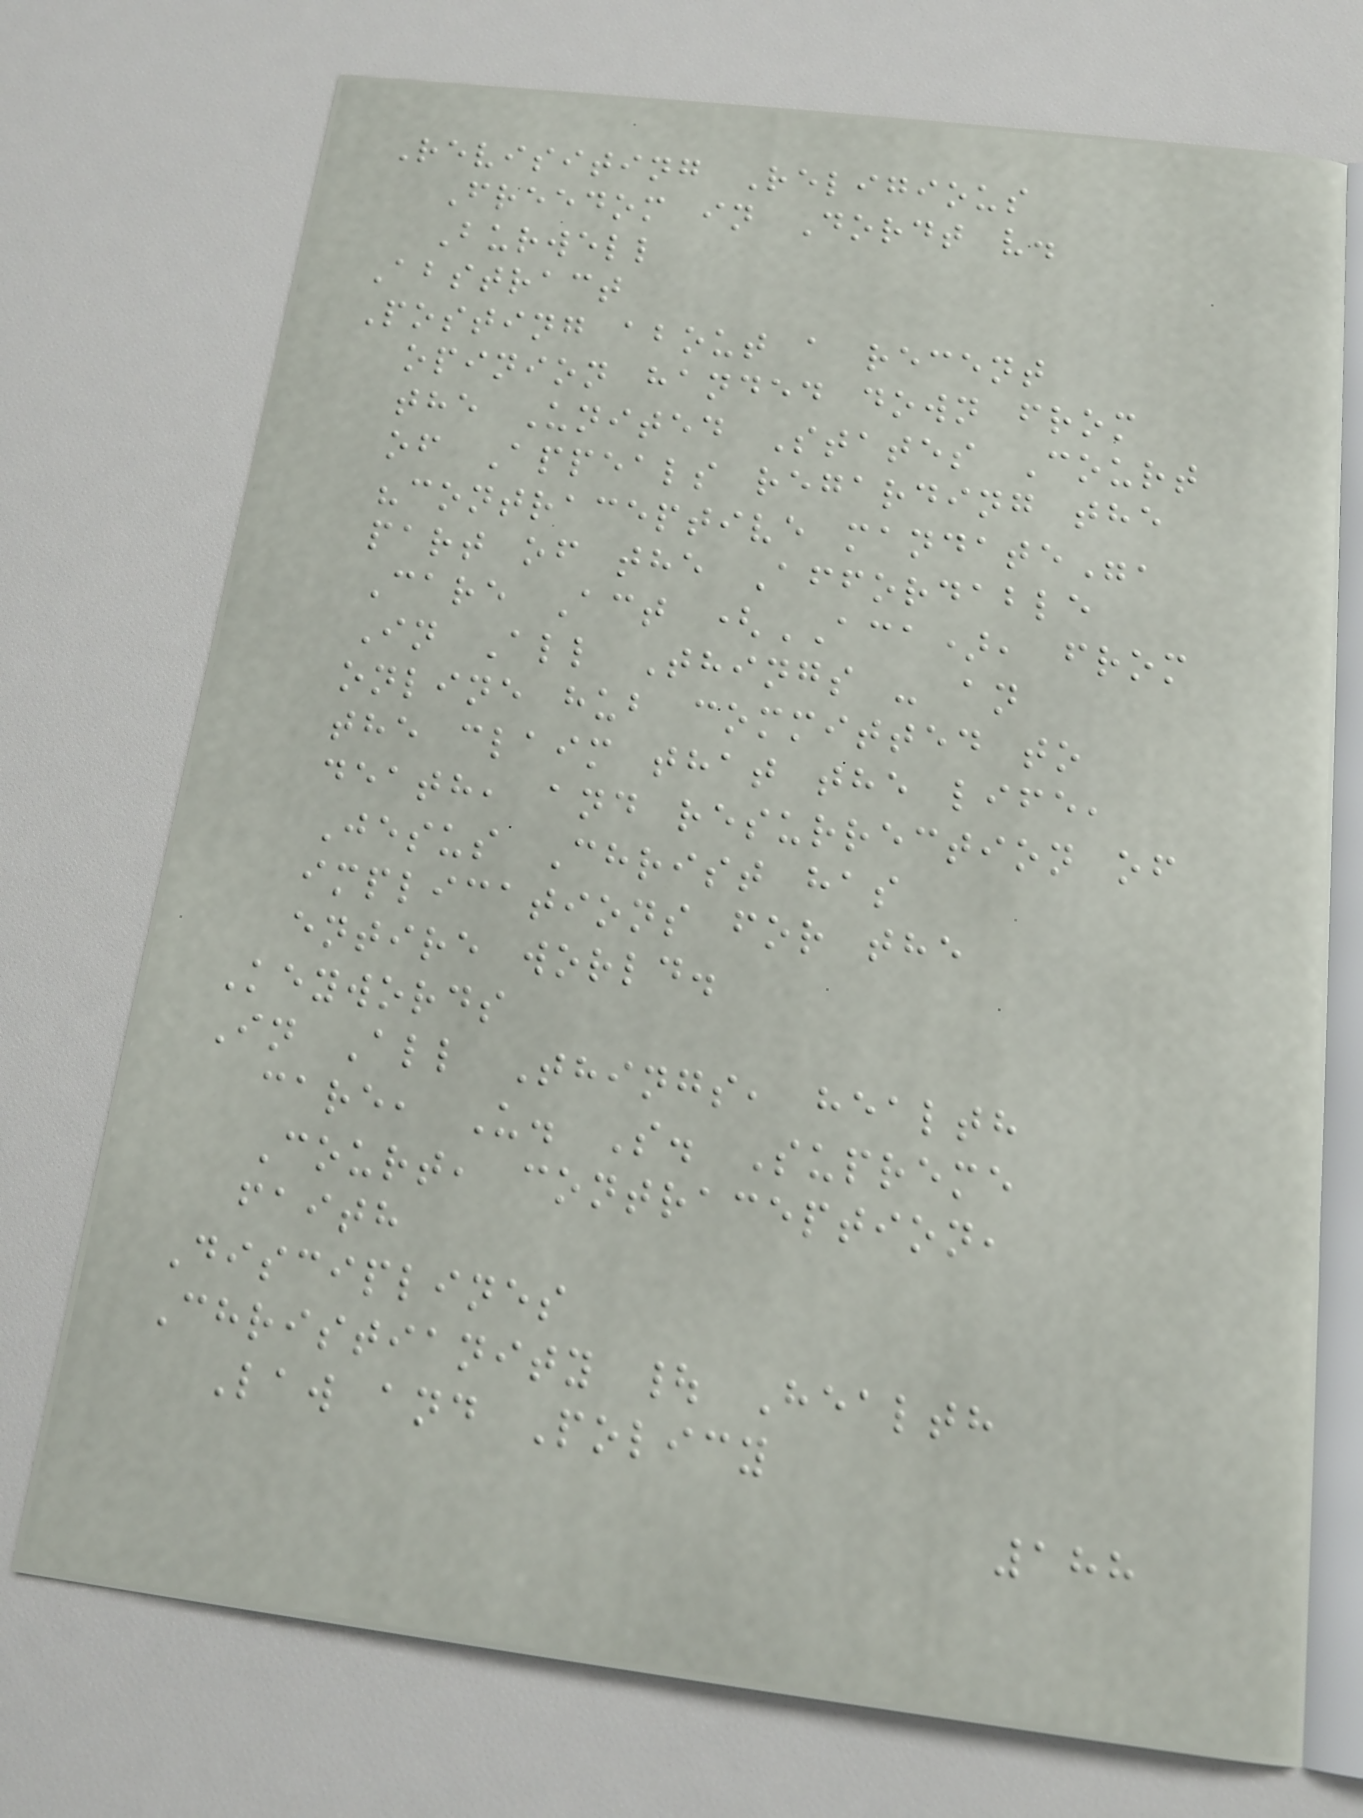Revisiting Religious
Freedom in Dordt v.
Burwell
Abstract
Posting about a recent
opinion handed down from
the United States Court
of Appeals regarding the
"contraceptive mandate",
part of the Affordable
Care Act (ACA), from
In All Things - an
online hub committed to
the claim that the life,
death, and resurrection of
Jesus Christ has
implications for the
entire world.
Keywords
In All Things, health
care, U. S. Supreme
Court, contraception,
faith
Disciplines
Christianity | Health
Law and Policy
188
